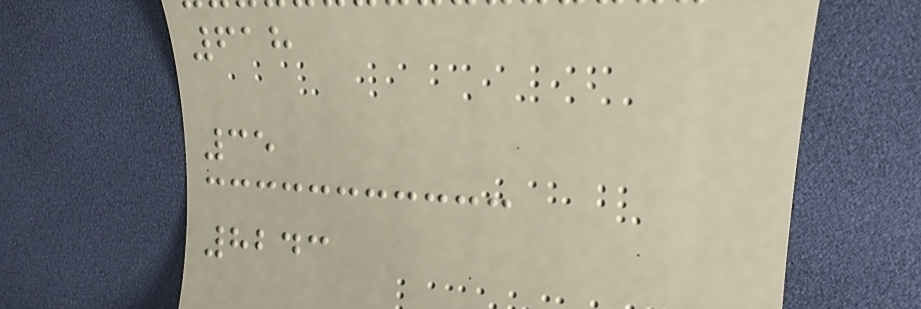618
35
8243
